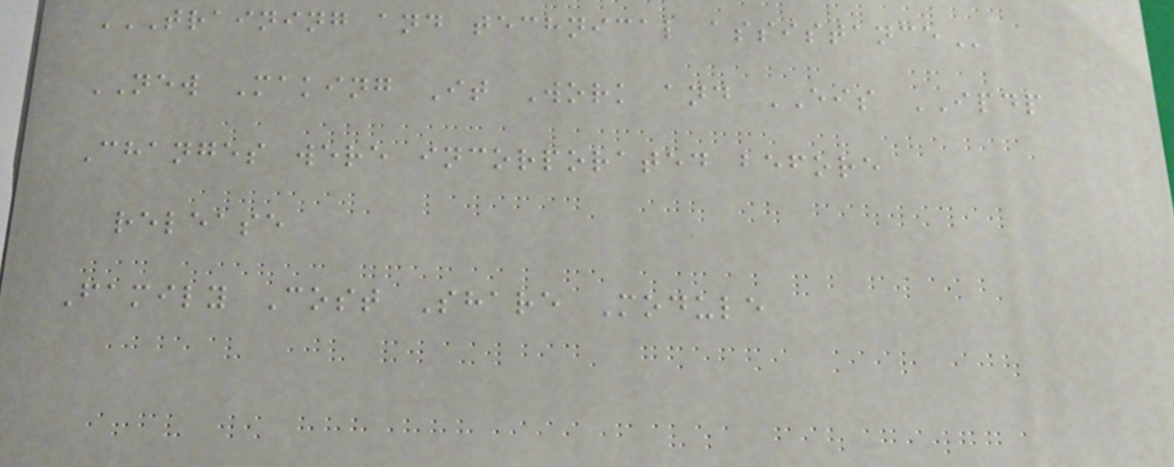TRAINING AND TECHNICAL ASSISTANCE
NEW Making It Work and EIS IPDP
Changes were incorporated before
release
Family Cost Share Module
